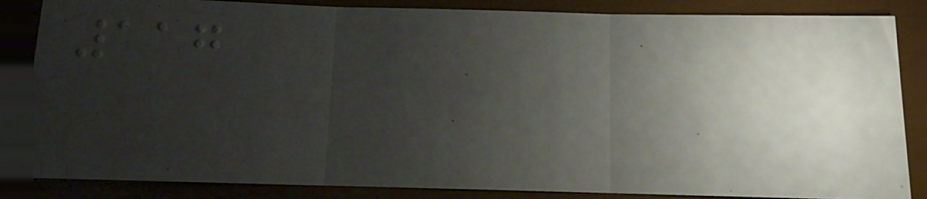117
